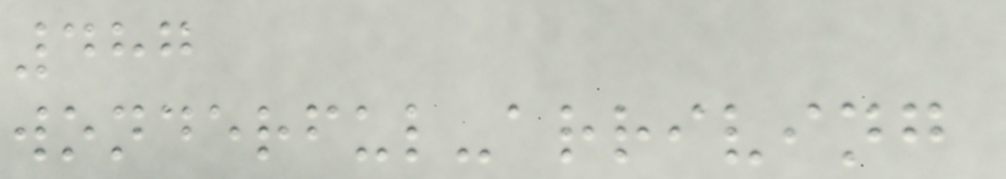487
wonderful-arriving
